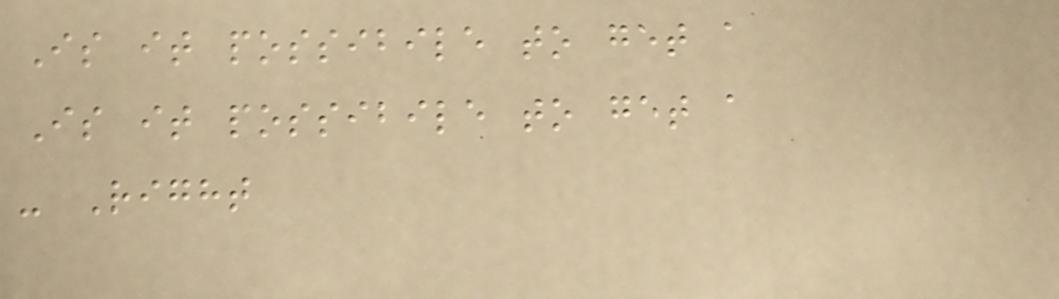Is it possibile to get a
Is it possibile to get a
- Right
